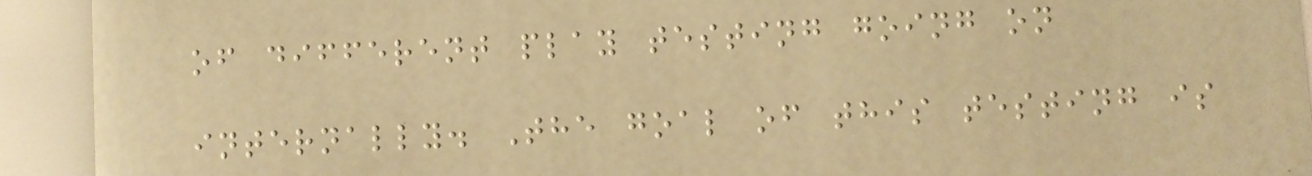of different play testing going on
internally. The goal of this testing is
